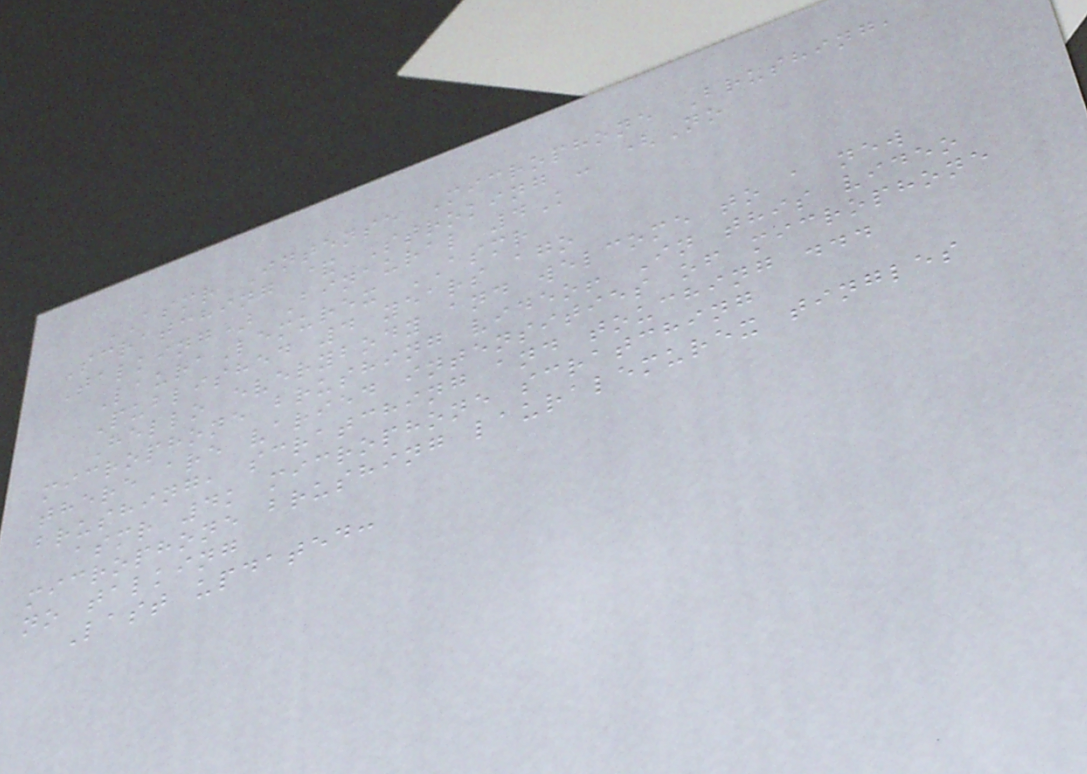ASMR Intense Microphone Brushing,
Scratching & Stroking - (No
Talking) Binaural 4K
LauraLemurex ASMR
Published 4 years ago
Hello everybody and welcome to a new
microphone brushing video! In this video
there are varied intensities of microphone
brushing, scratching and touching ...
asmr 4k microphone scratching
microphone brushing lauralemurex tingles
no talking
Last updated:
